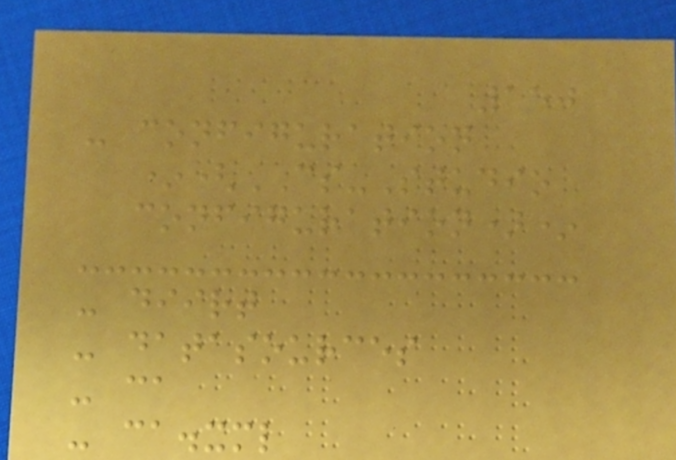150
- configuration
*(CS-Studio
configuration)*
- diirt
- datasources
- ca
- ca.xml
